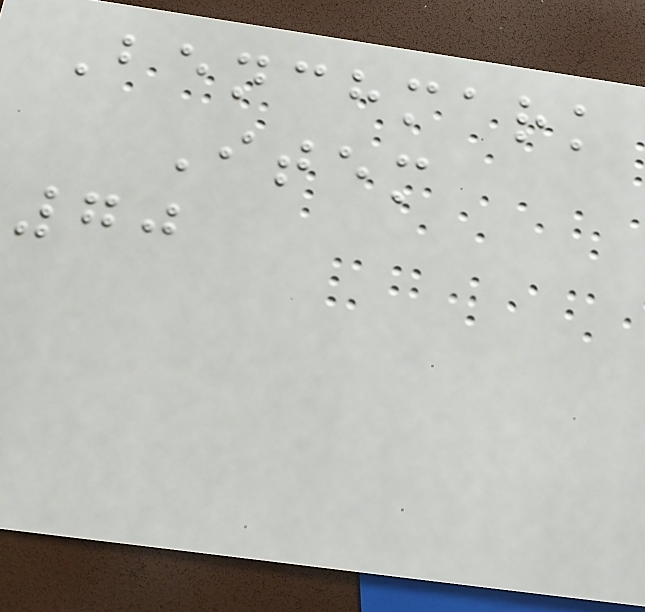Benchmark
Item
70
